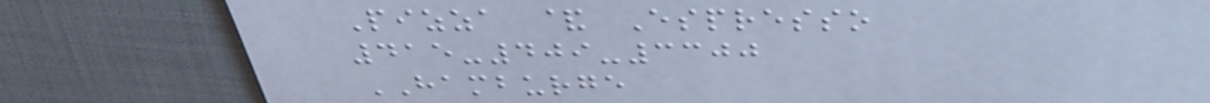Pizza & Espresso
415-409-3300
HAMBURGE
